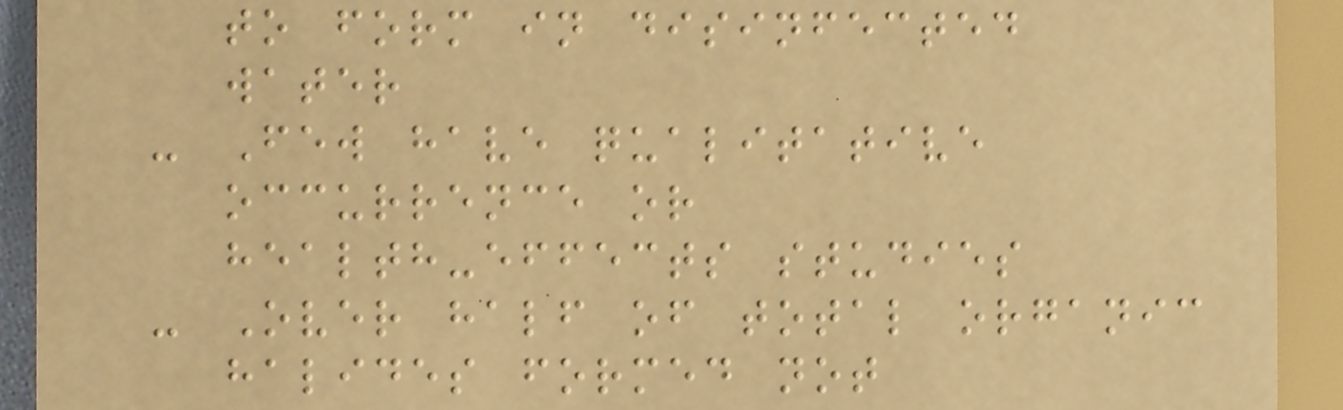to form in disinfected
water
- Few have qualitative
occurrence or
health-effects studies
- Over half of total organic
halides formed not
